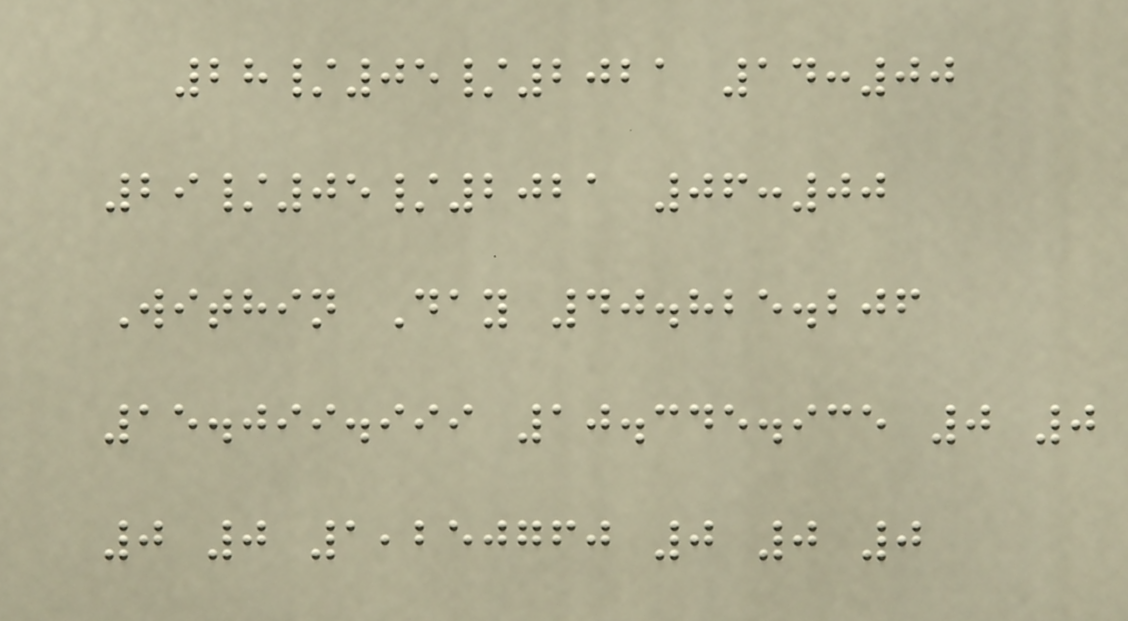28/05/2021 14:00
29/05/2021 06:00
Within Day 40.825.206
15.099.999 10.345.935 0 0
0 0 1,250760 0 0 0
